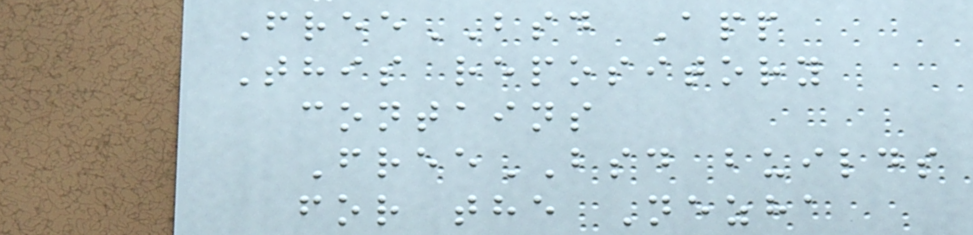FreeBSD App
This repository
contains
FreeBSD builds
for the Nezha
